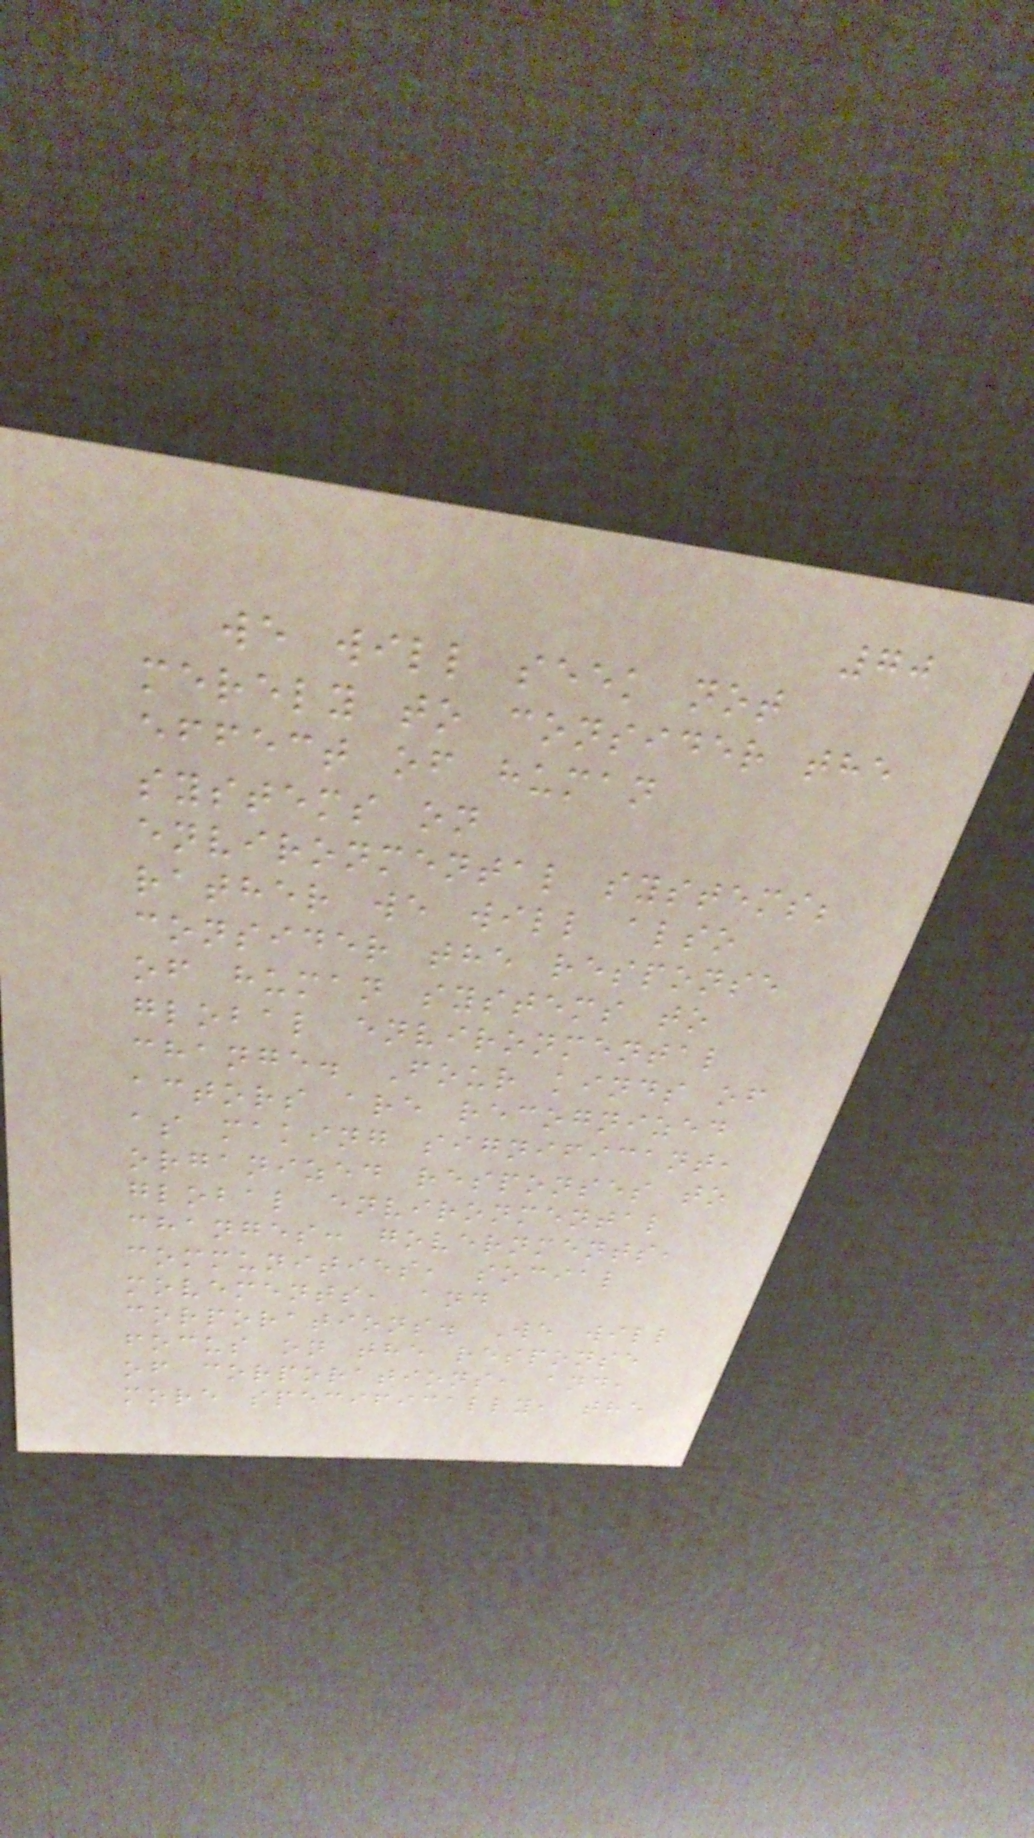70
we will seek not
merely to consider the
effect of human
systems on
environmental systems;
rather we will also
consider the response
of human systems to
global environmental
change. Four kinds of
actors are recognized
as making significant,
organized responses to
global environmental
changes: governments,
communities, social
movements, and
corporations. We will
focus on the response
of corporations, and,
more specifically, the
